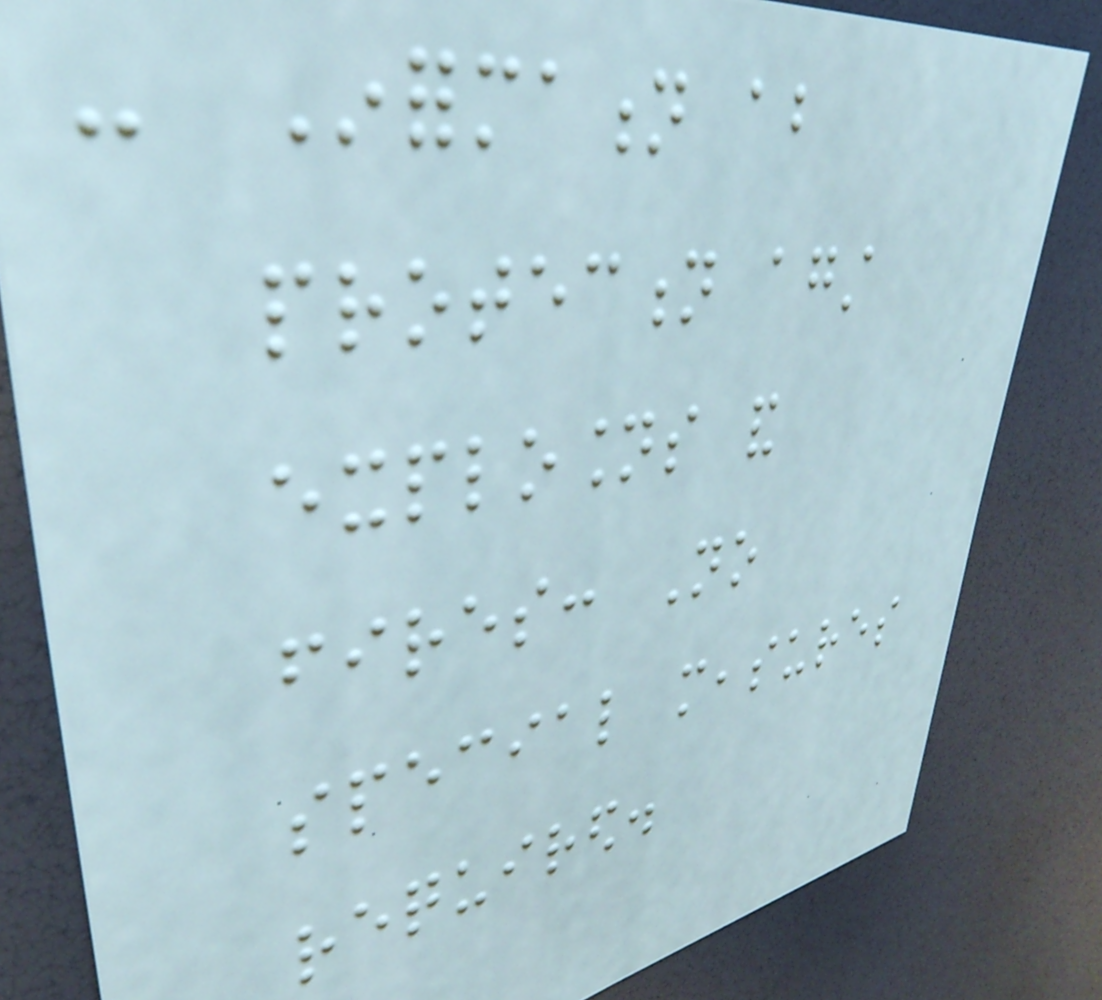- Information about
protection against
explosions and
fires: No
special measures
required.
